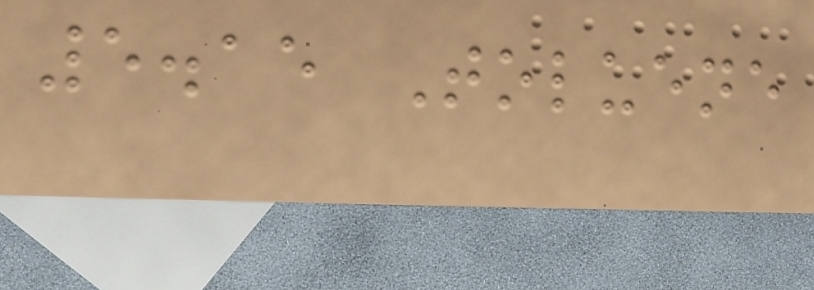5.15 Toluene
